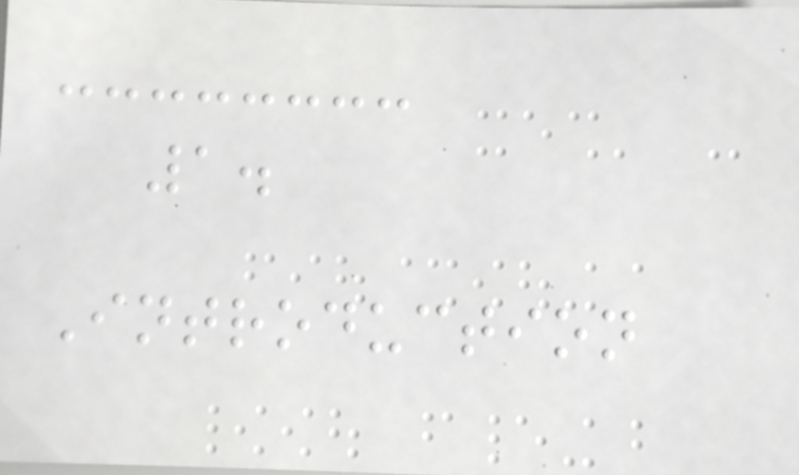1.
Introduction
